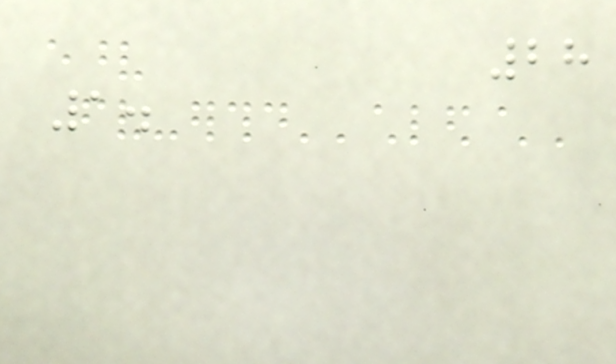28
1.
